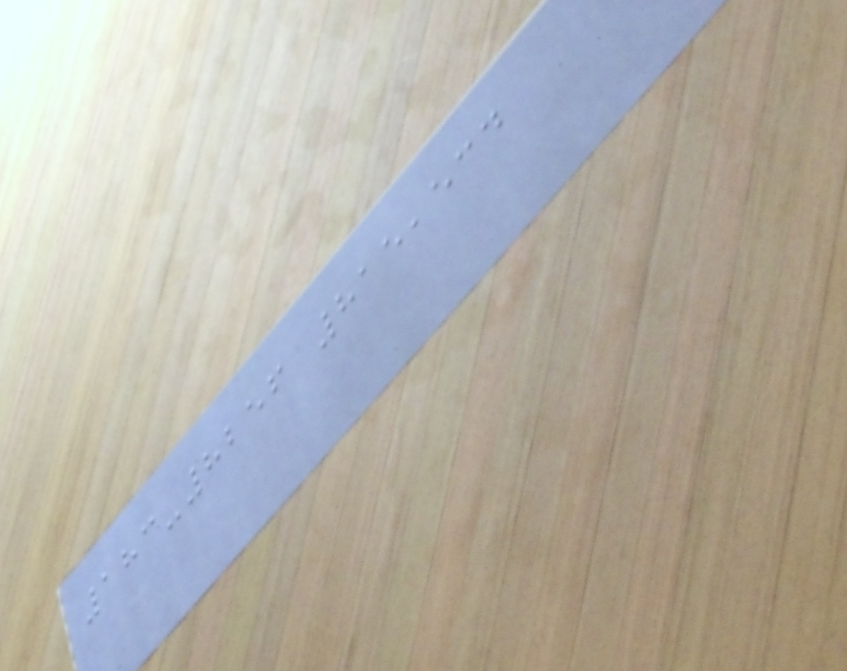183-8256 815,534
